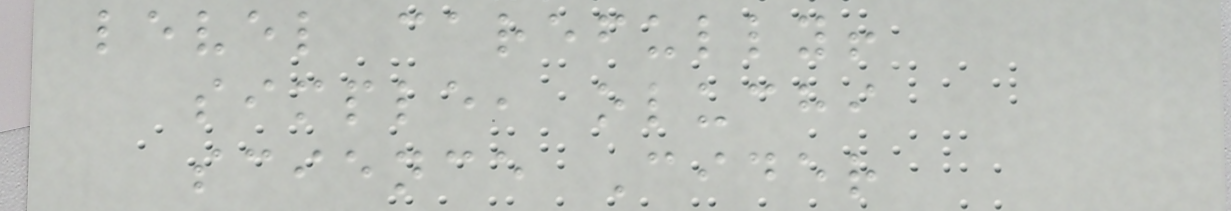level carefully!
simple, oluchi
science Cider
